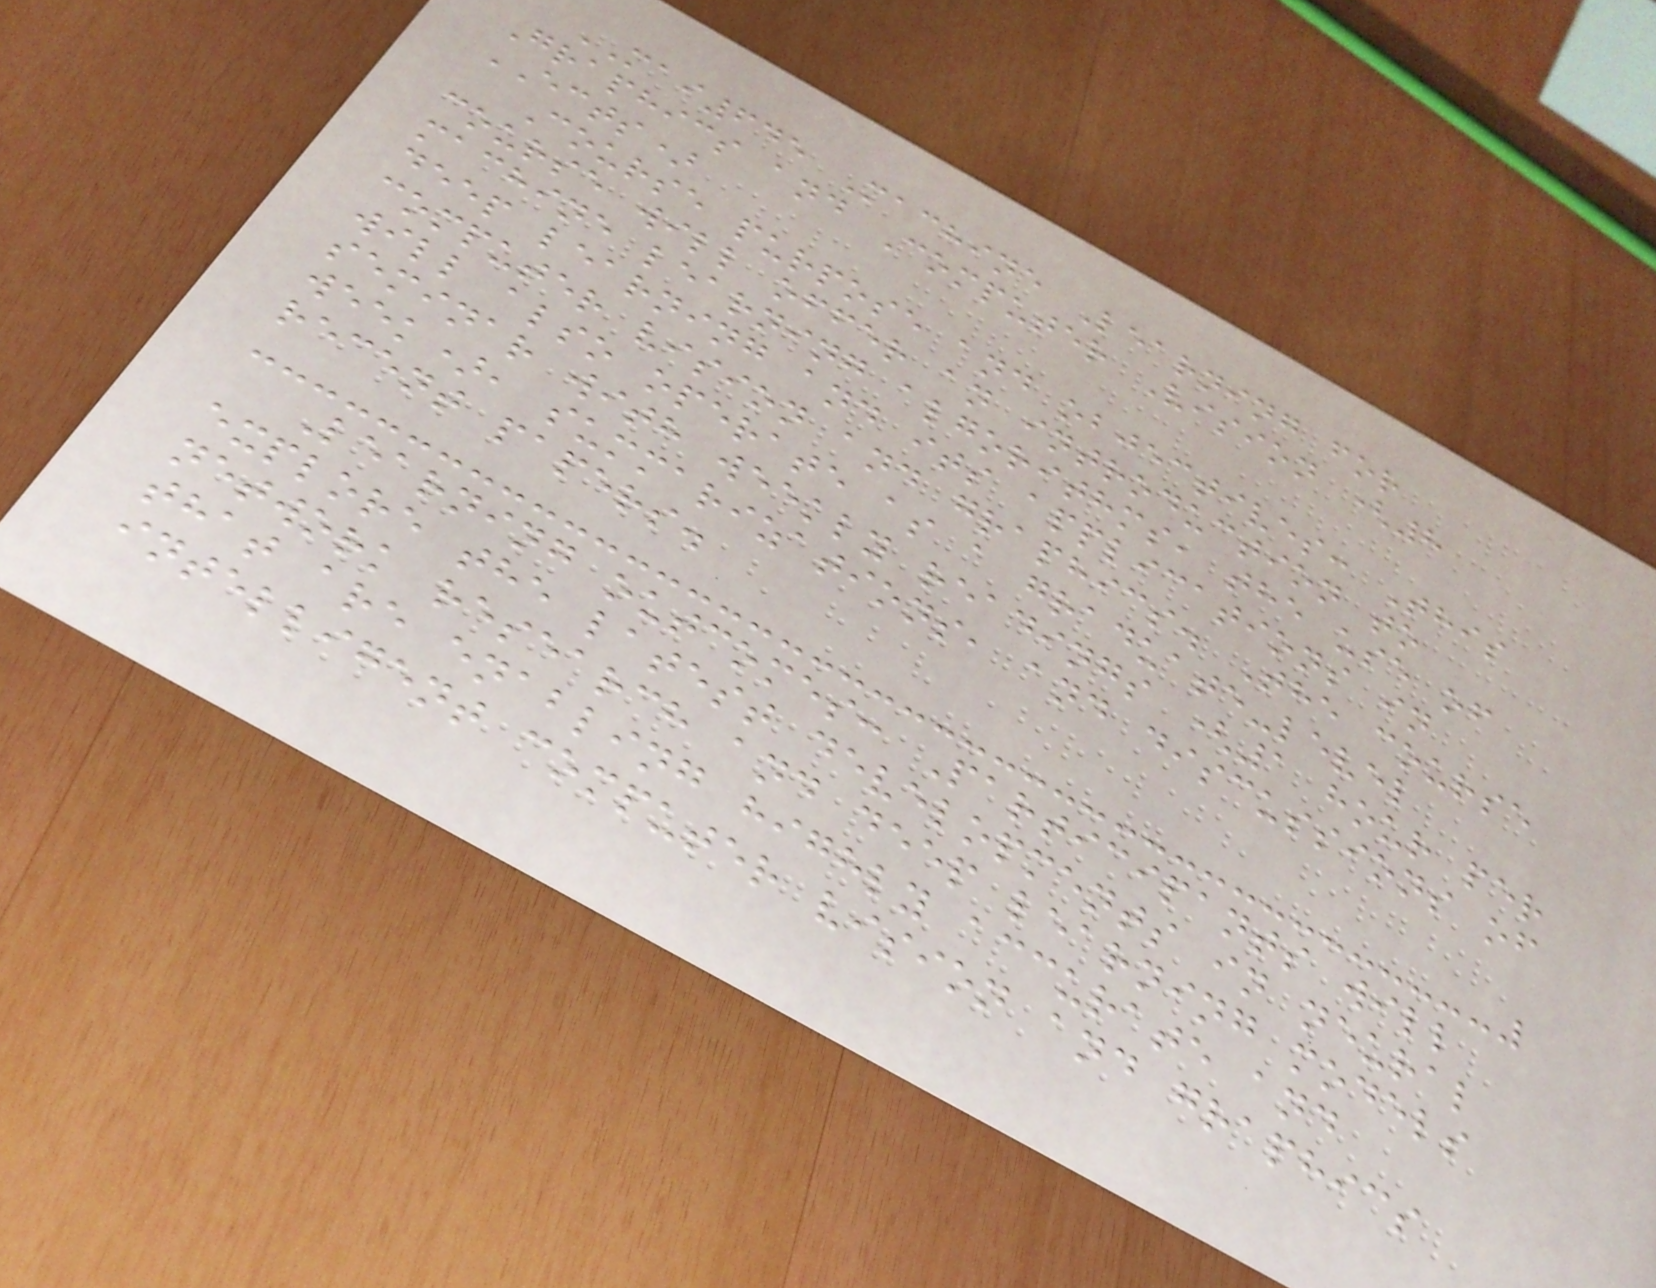MAI645 Machine Learning for
Graphics and Computer Vision (8
ECTS)
Course purpose and objectives: This
course will offer an introduction to
machine learning algorithms, the use of
deep learning and its applications in
computer vision and graphics. The course
will also operate as a graduate-level
seminar with weekly readings (1 hour per
week), summarizations, and discussions of
recent papers.
Learning outcomes: Participants will
explore the latest developments in neural
network research and deep learning models
that are enabling highly accurate and
intelligent computer vision and graphics
